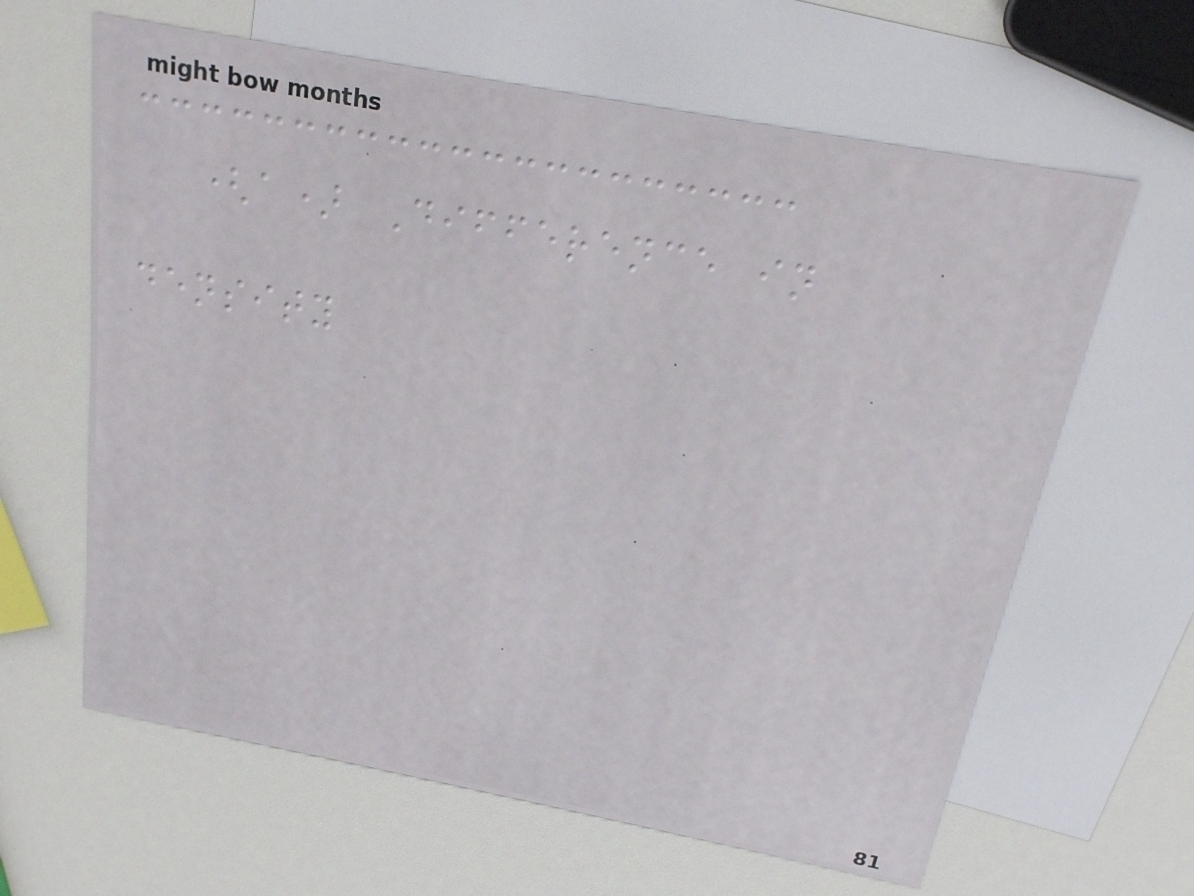(a) Difference in
density
